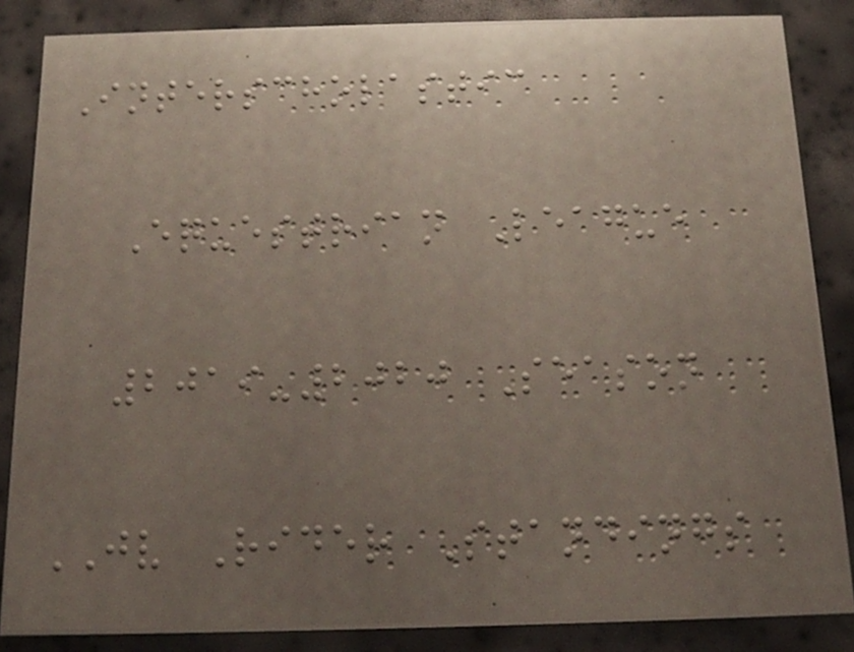Interscholastic
Equestrian League
2019-2020 Season
JV Rider Standings
